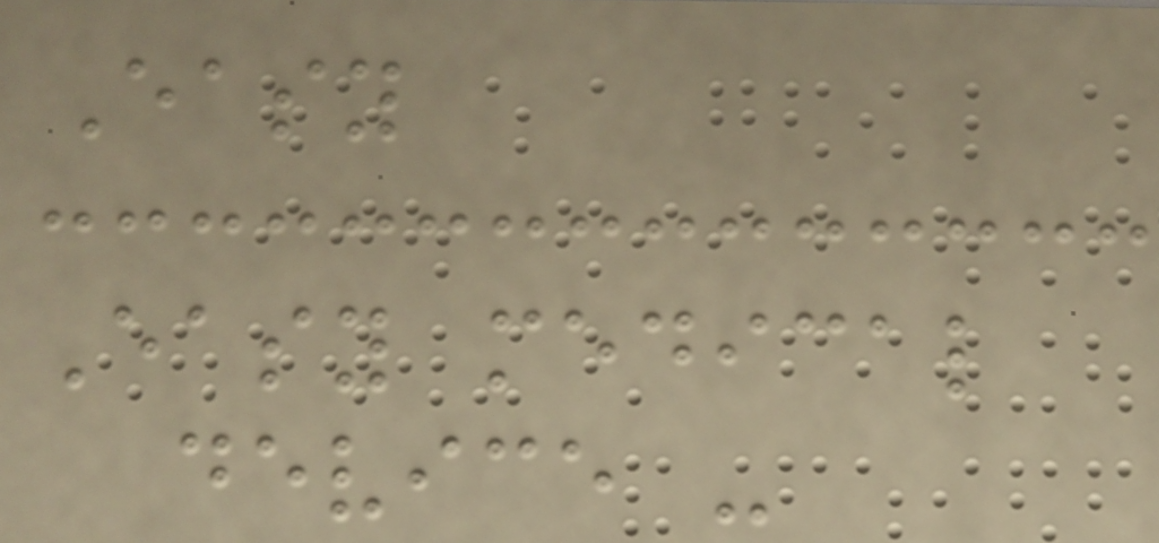Easy
Easy medical
device -
